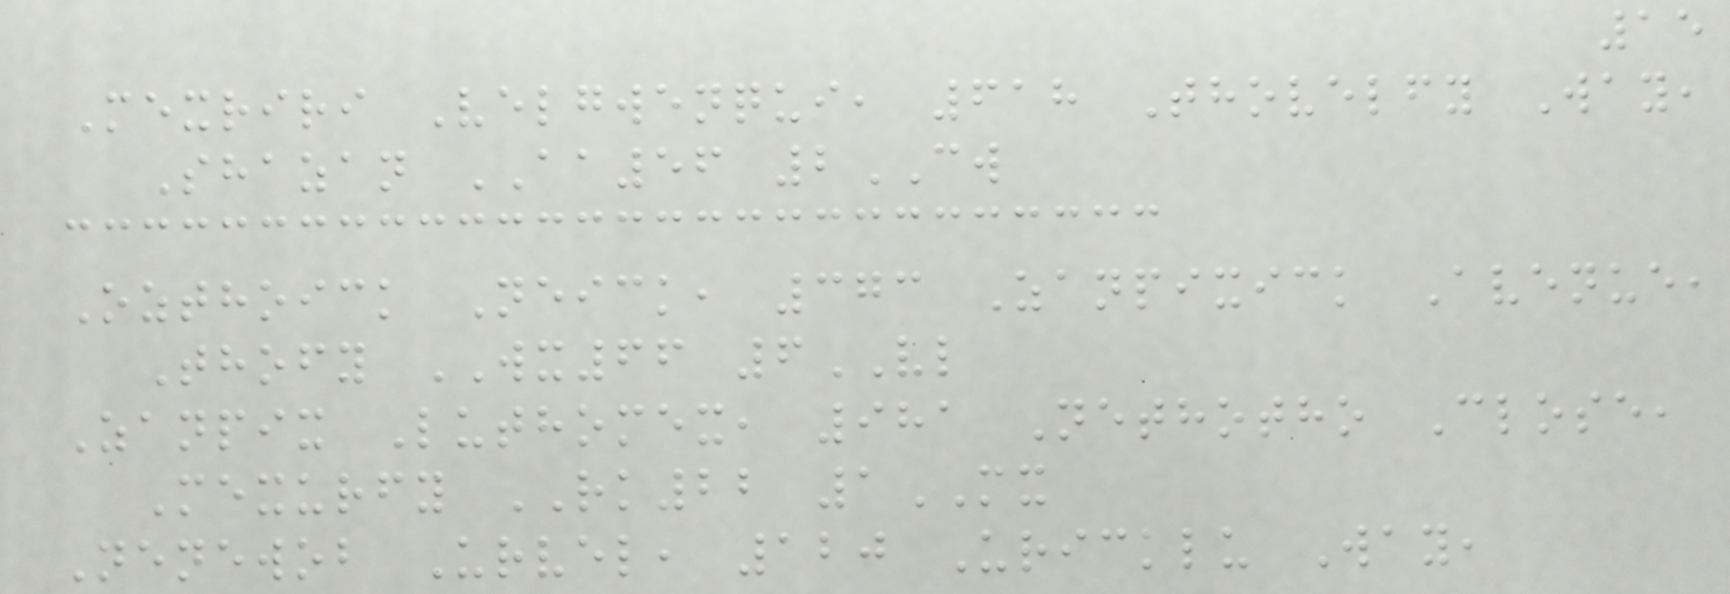15
Mexriri Velgwenqui, 618 Thovelfy Way,
Shazan AA56 2CW
Ozthoick Neick, 373 Zanpixick Avenue,
Thofy WX66 6VL
Zanpix Luthomex, 981 Nethotho Close,
Mexurfy RK22 1MX
Nenewob Urvel, 120 Uricklu Way,
